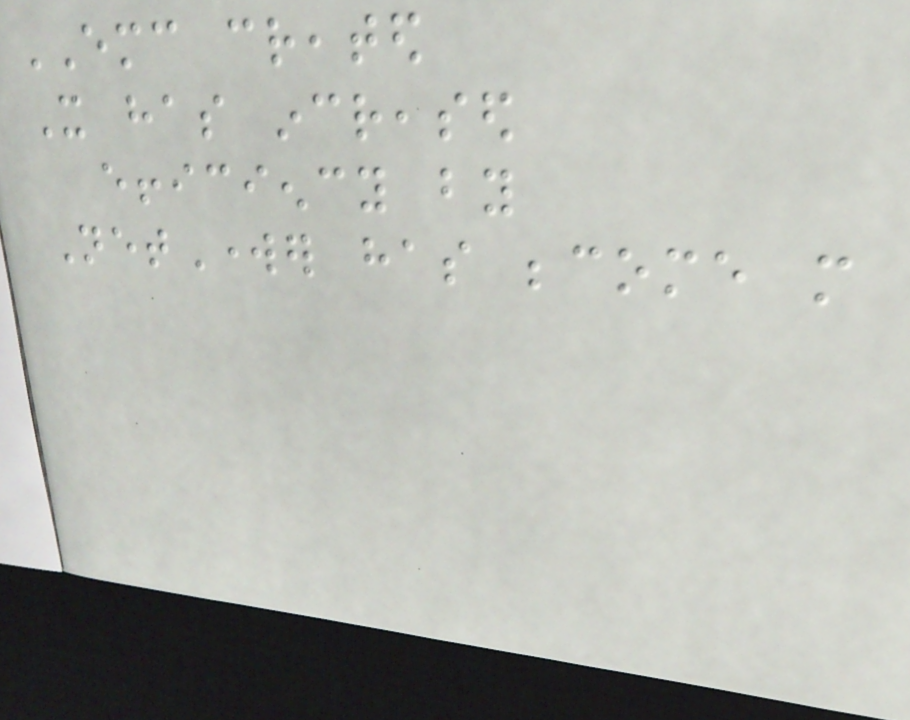EMC created
It has increased
efficiency by
NetWorker has become more
